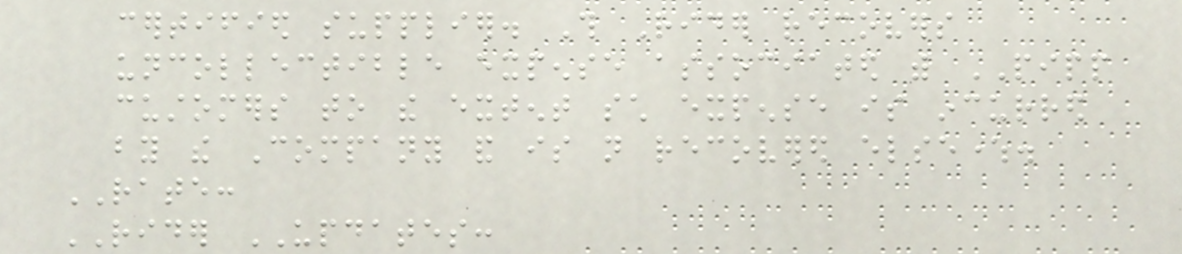certified supplier. This Rider recovers
uncollectible expense associated with PIPP
customers to the extent such expense is incurred
by the Company and is not recovered elsewhere.
RATE:
RIDER UPDATES:
